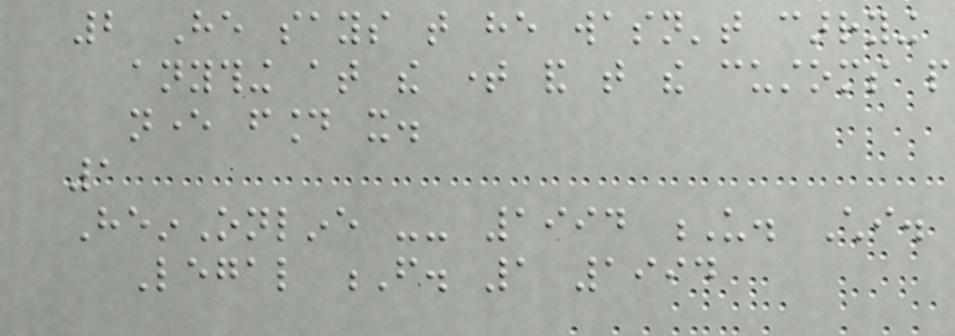2 He says that he wasn't carrying
anything at the time and that the customs people
never found it.
1
HeinOnline -- 1994 U. Chi.
Legal F. 1 1994
